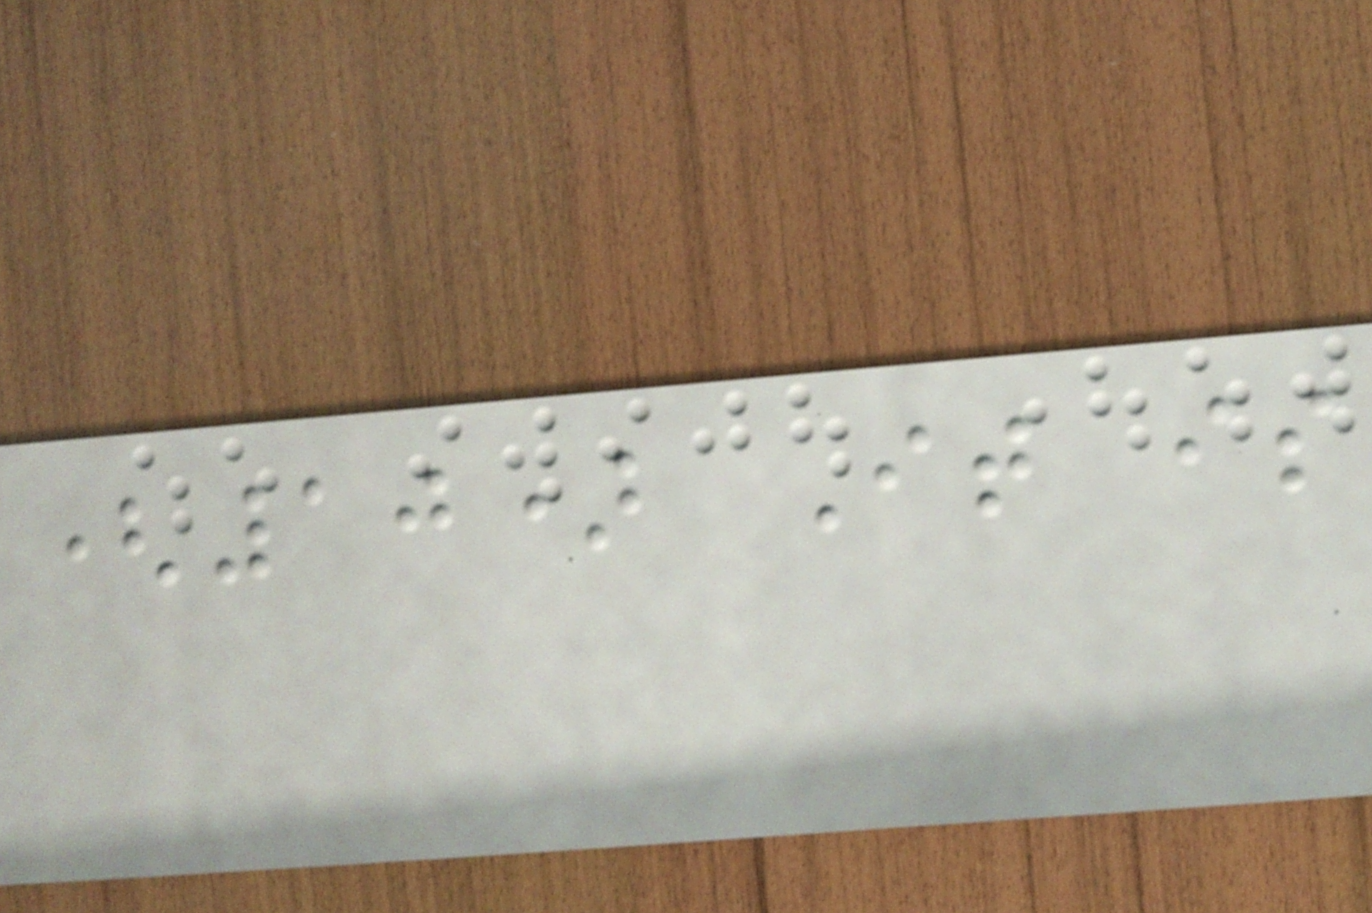(10) It is
